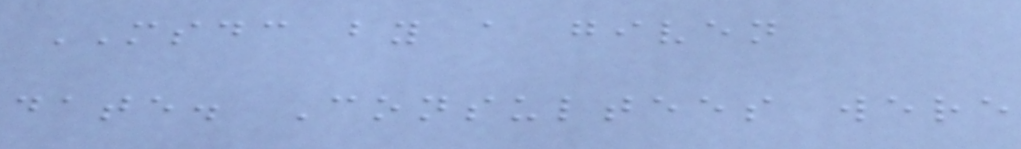MSDC by a given
date. Consultees were
